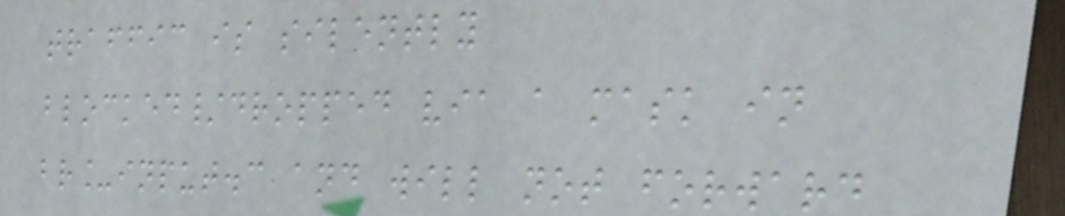traffic is silently
blocked/dropped via a mask in
br_input.c and will not forward
